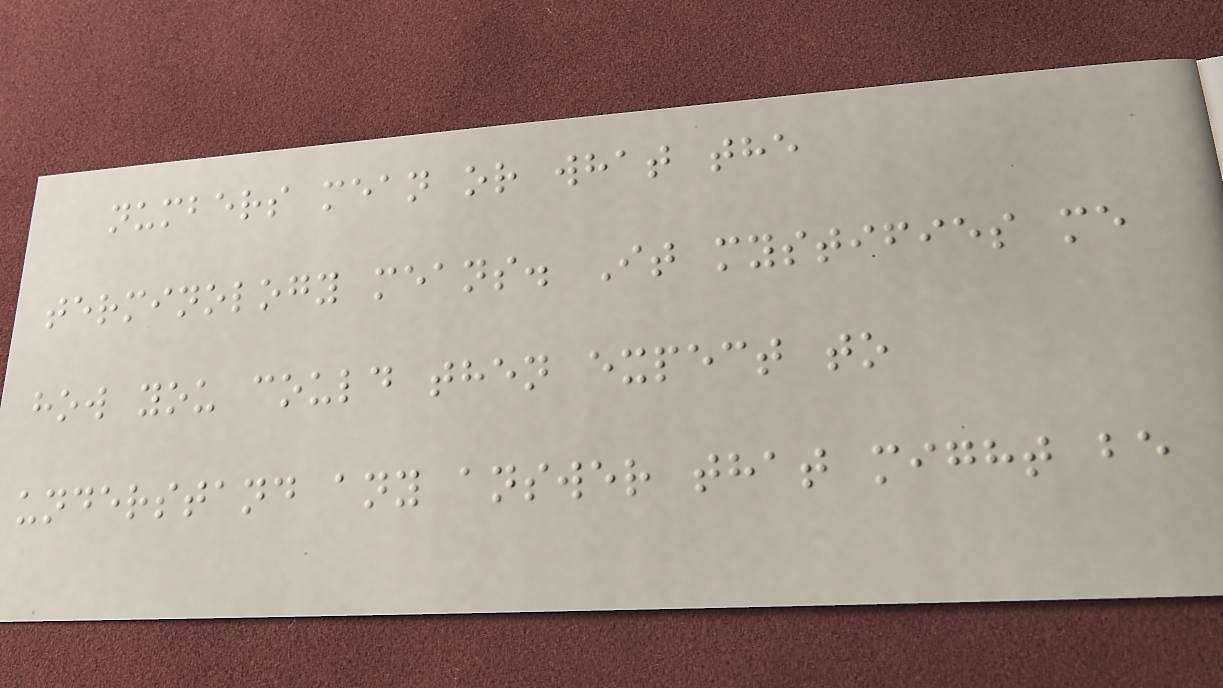numbers mean or what the
terminology means. It mystifies me
how you could then expect to
understand any answer that might be
